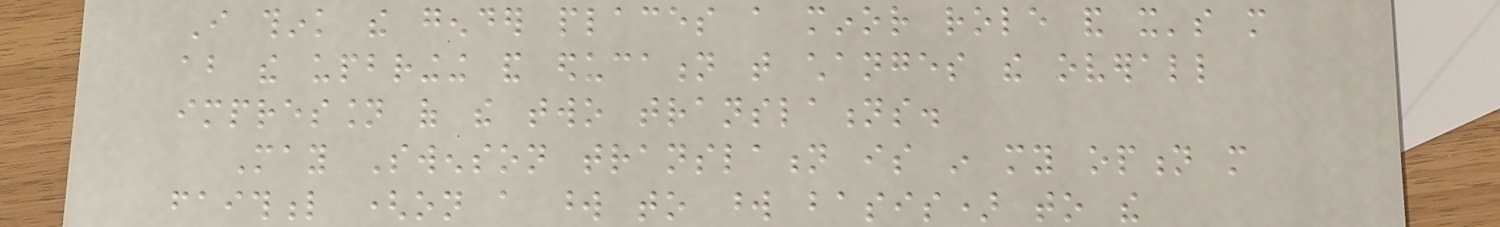I think the gender places a minor role and it's more
about the upbringing and education that changes the overall
impression of the two translations.
May Swenson translation is in my option more
faithful (on a word to word basis) to the
